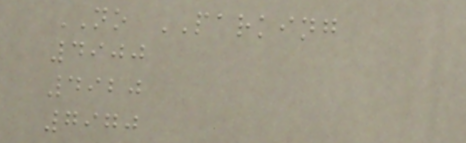NO PARKING
4900
4920
7970
